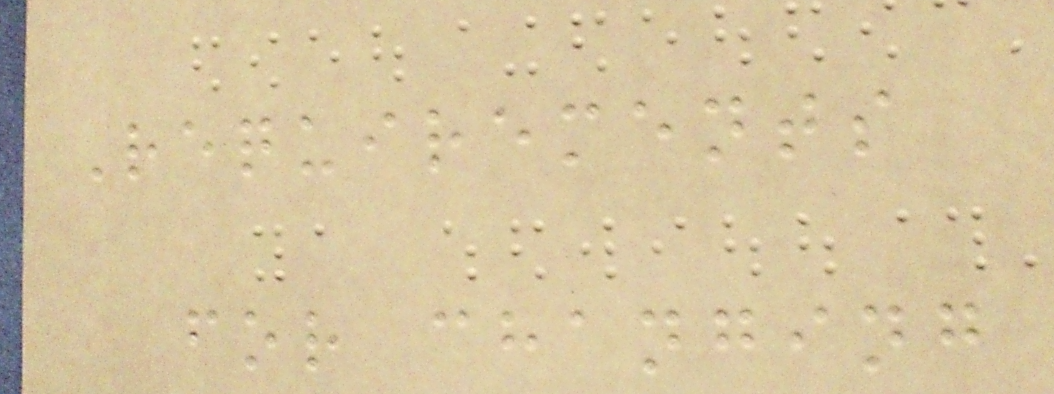Requirements
for changing
